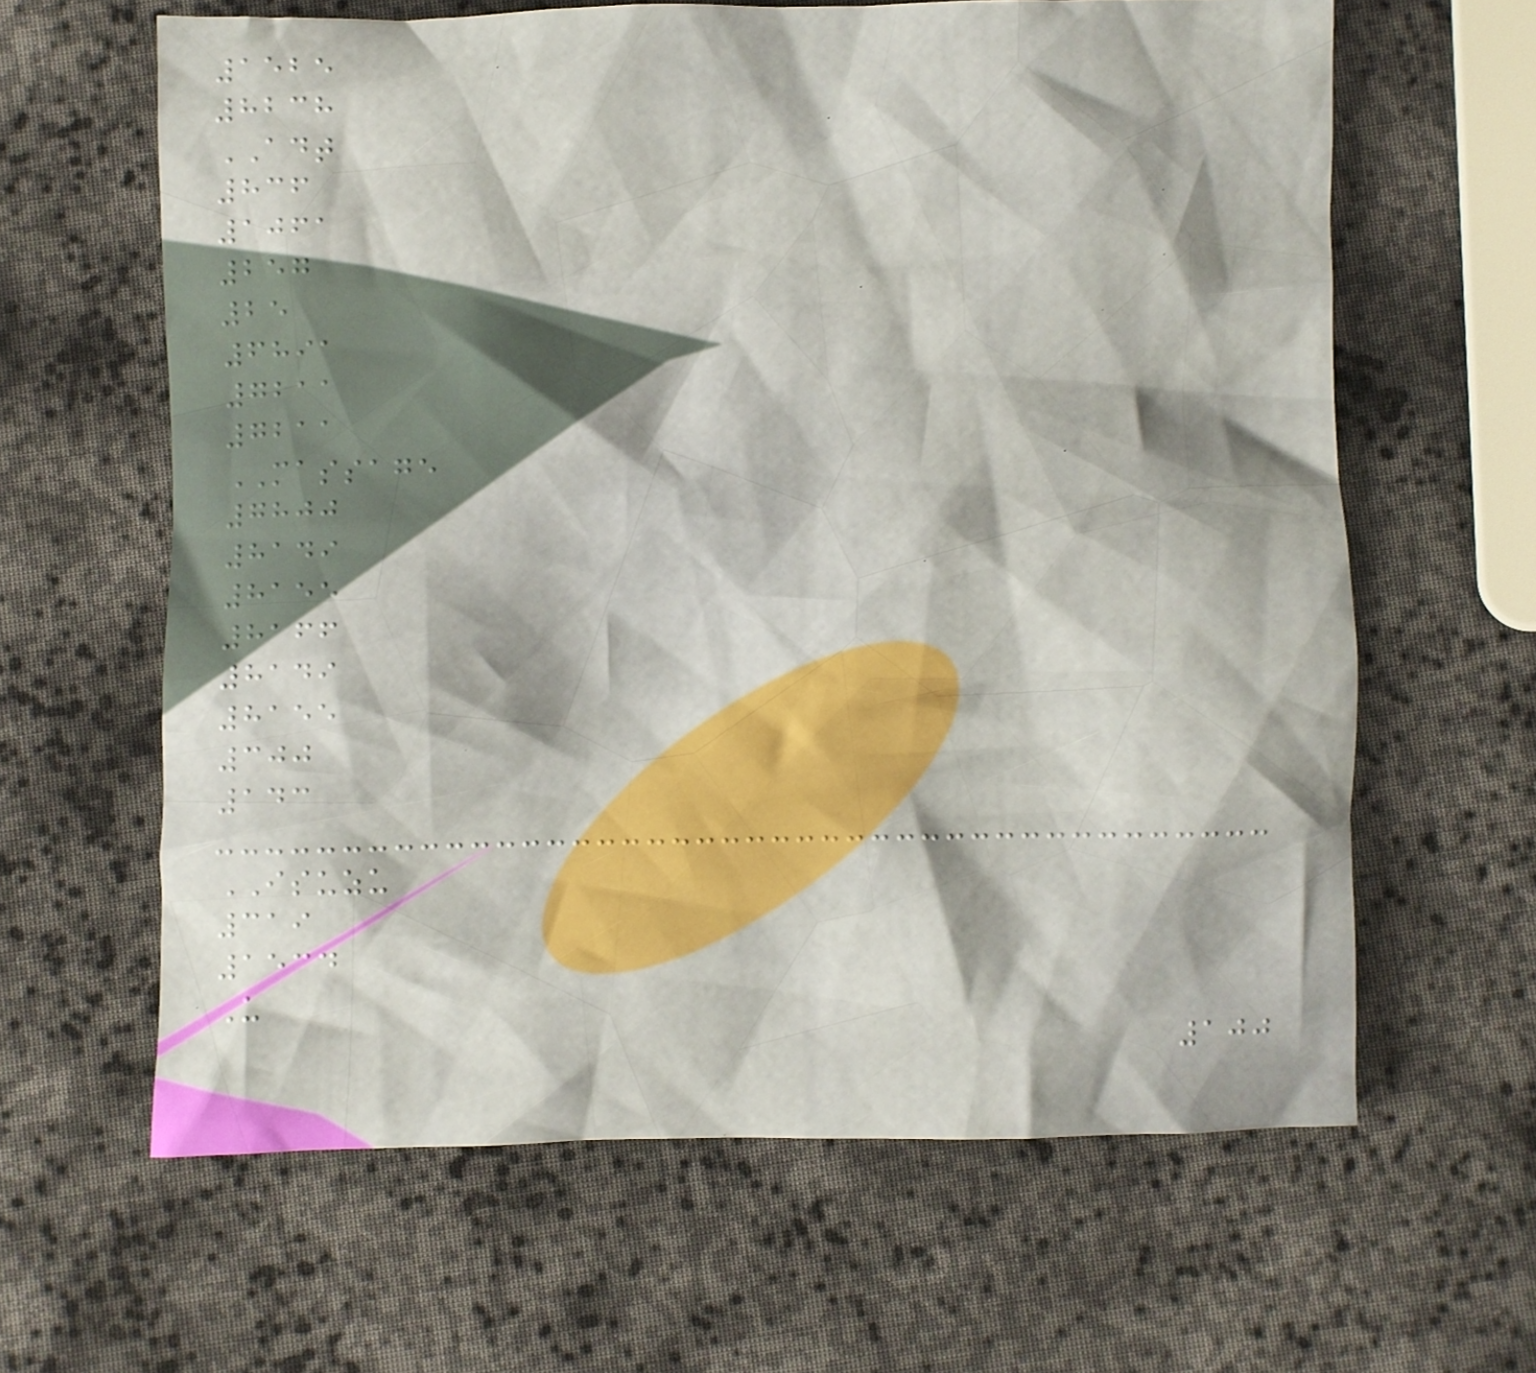1525
8238
ADT
836
1061
257
25
6891
7211
7211
MASSAGE
7800
8149
8155
8166
8149
8155
300
143
ISUZU
319
1534
U
100
